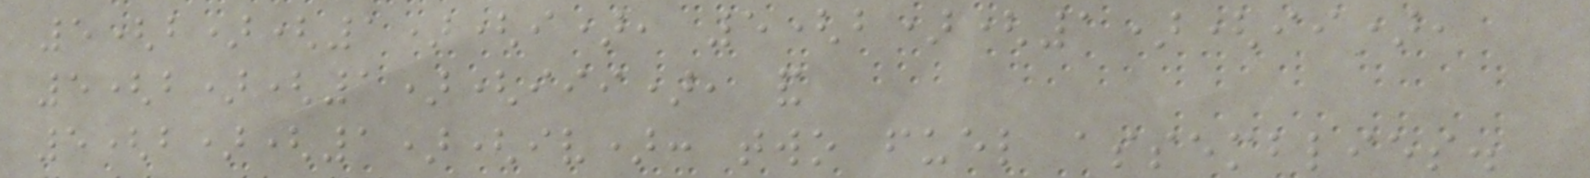5(b)(1)(i), 5(b)(1)(ii),
5(b)(1)(iii), and
5(b)(1)(iv): two fuel assemblies.
